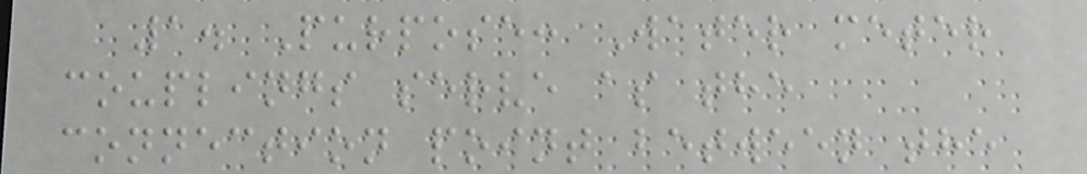1. Purpose: Water meter
couplings serve as the
connection point between the
